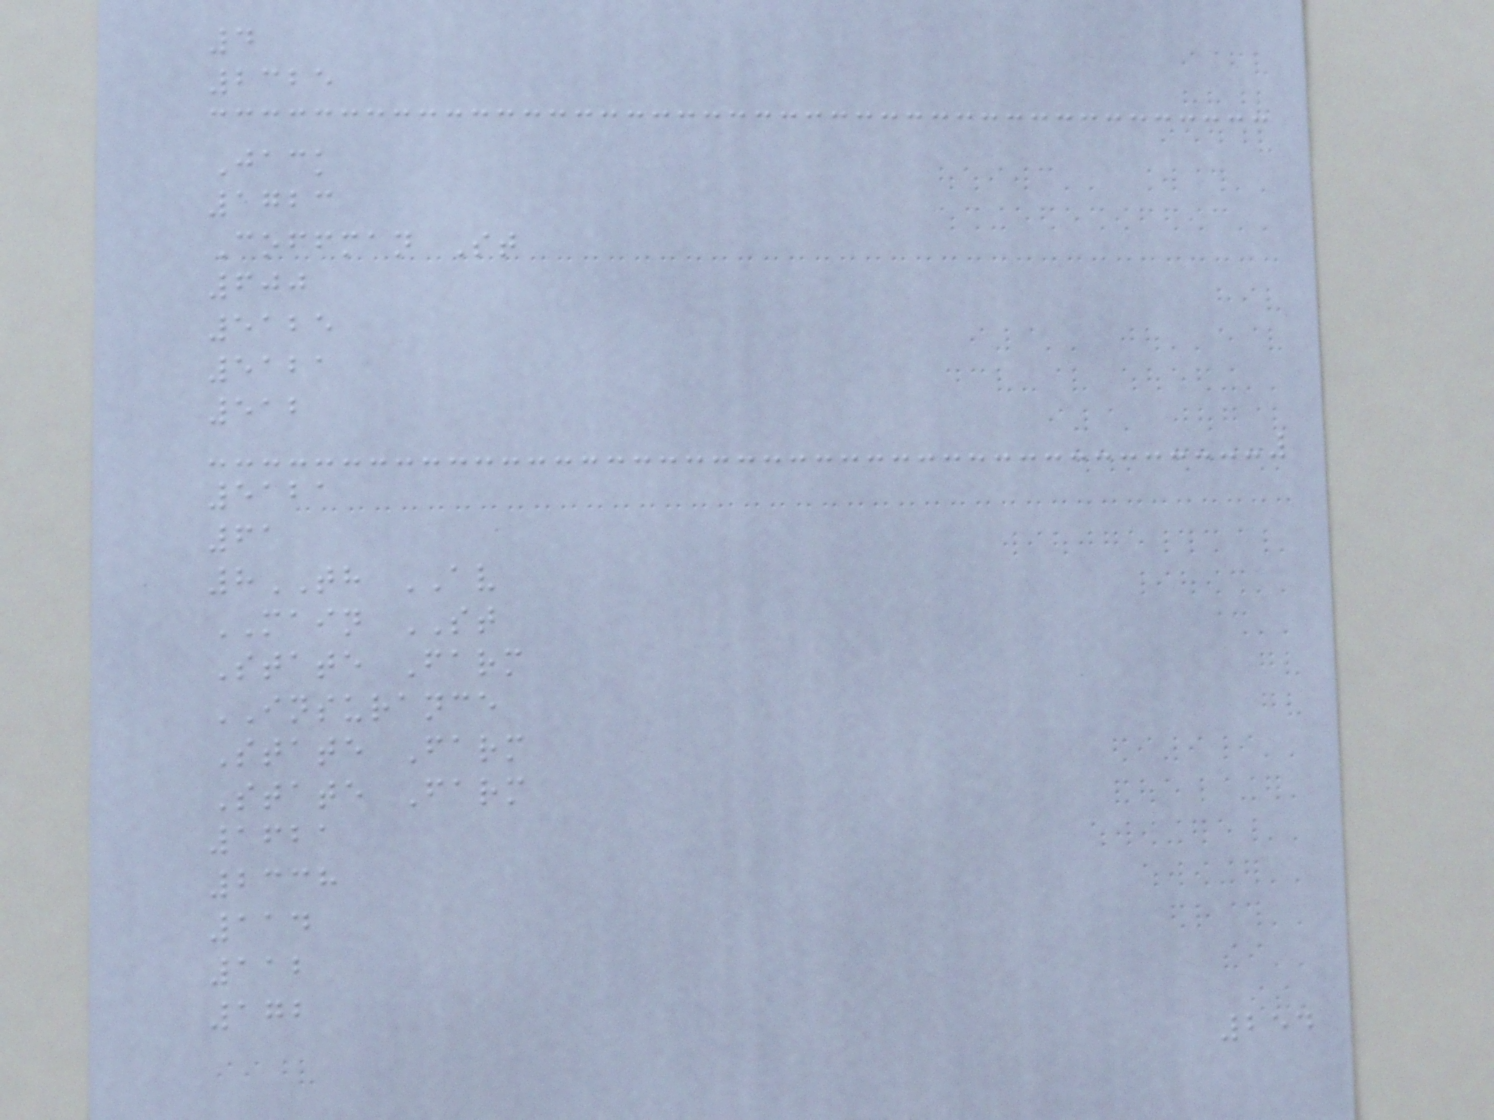4
2325
Jack
1723
Coffman St
600
5125
5121
512
5121
61
8TH AV
MAIN ST
State Farm
INSURANCE
State Farm
State Farm
1621
2338
114
112
172
254
